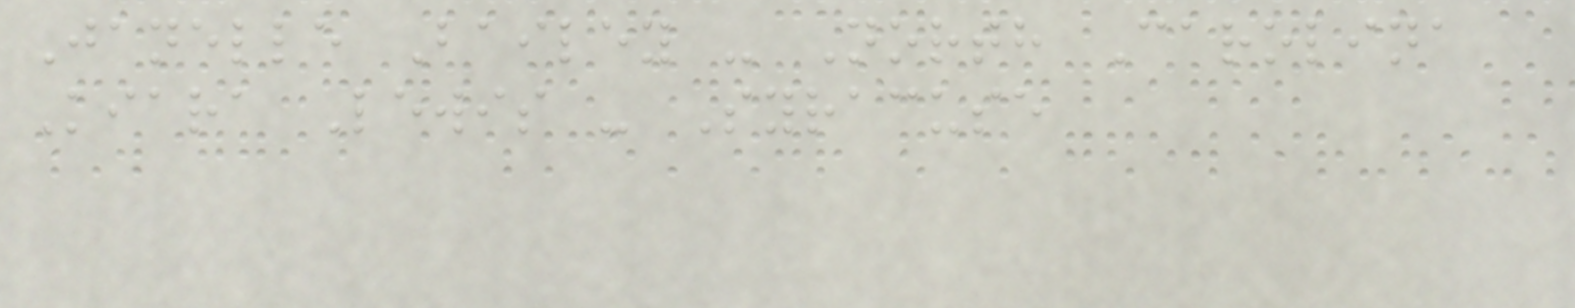Janelle Bailey - North Carolina
Kiara Lewis - Syracuse
